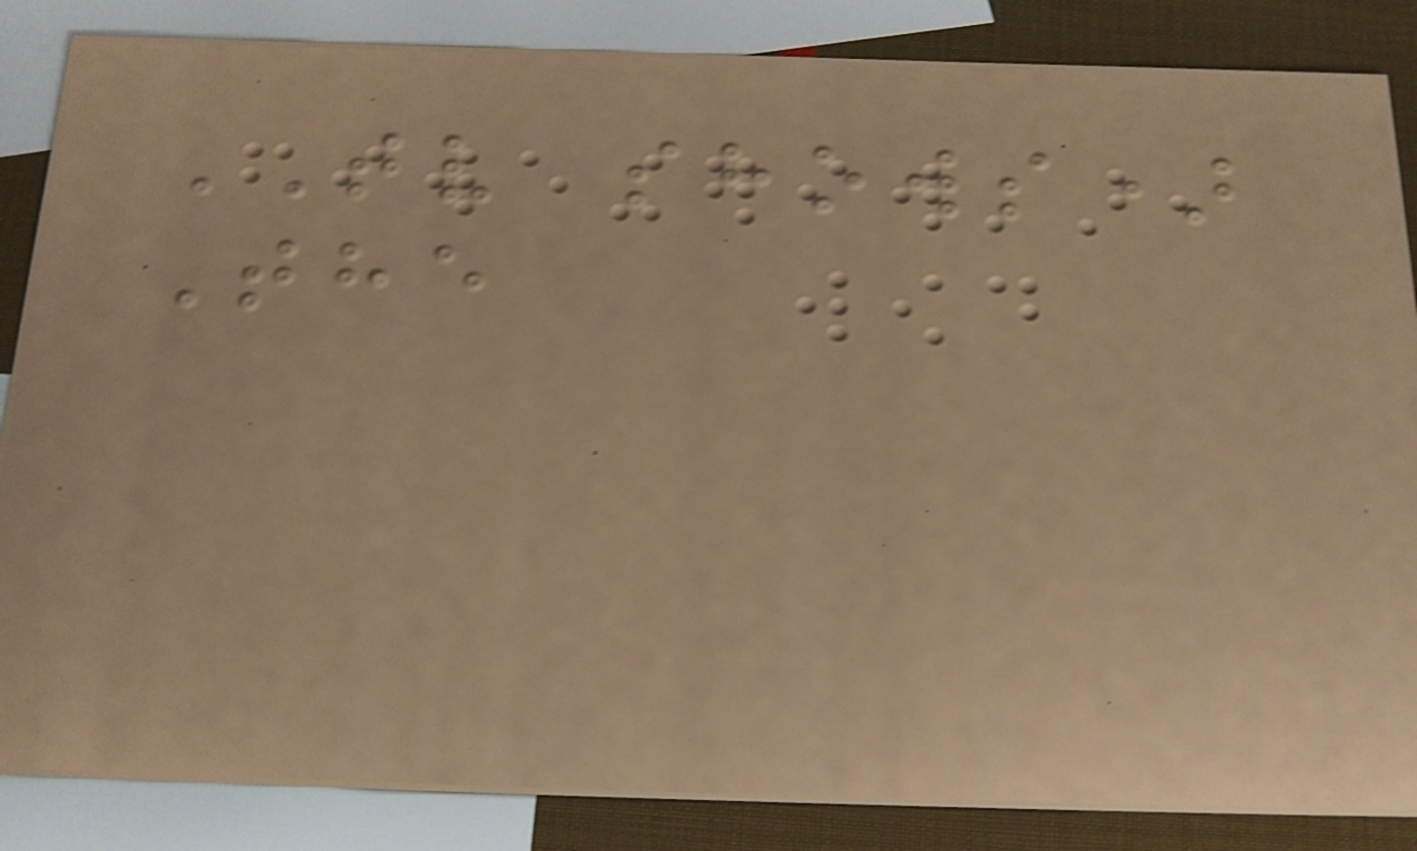TV shows)
The
